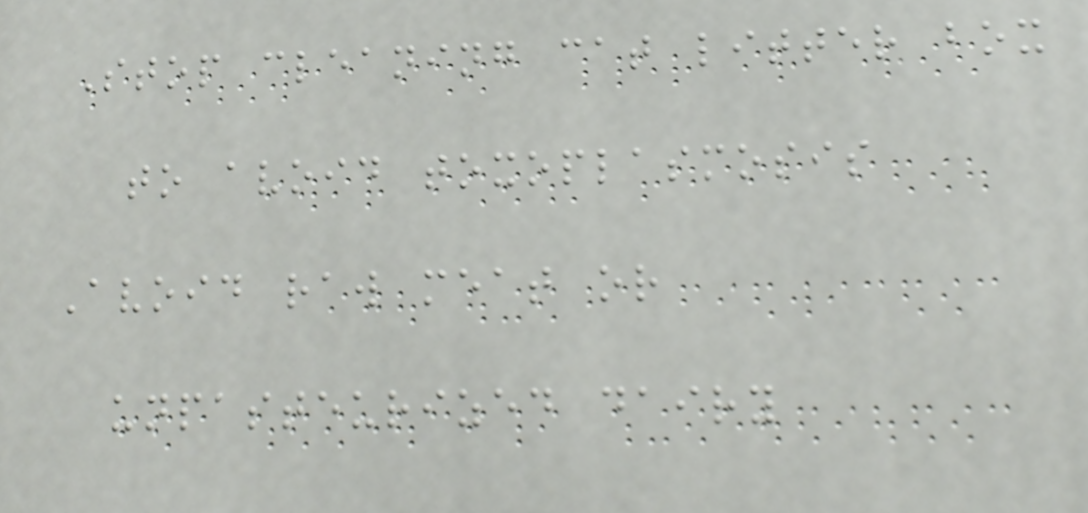Stop cleaning cat litter box
to avoid toxoplasmosis
Avoid raw meat or
unpasteurized dairy
